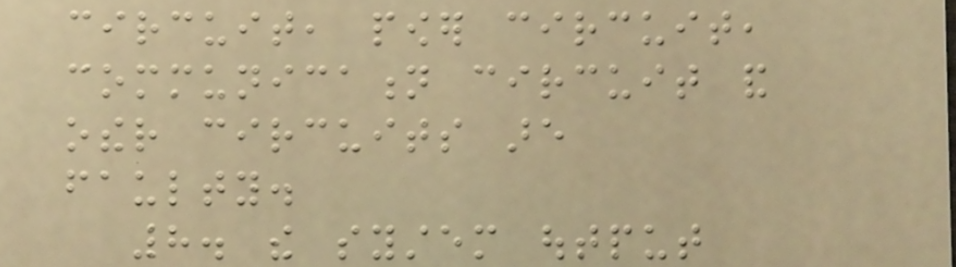circuit, power circuit,
communication circuit and
other circuits are
faulty.
8. the system output
